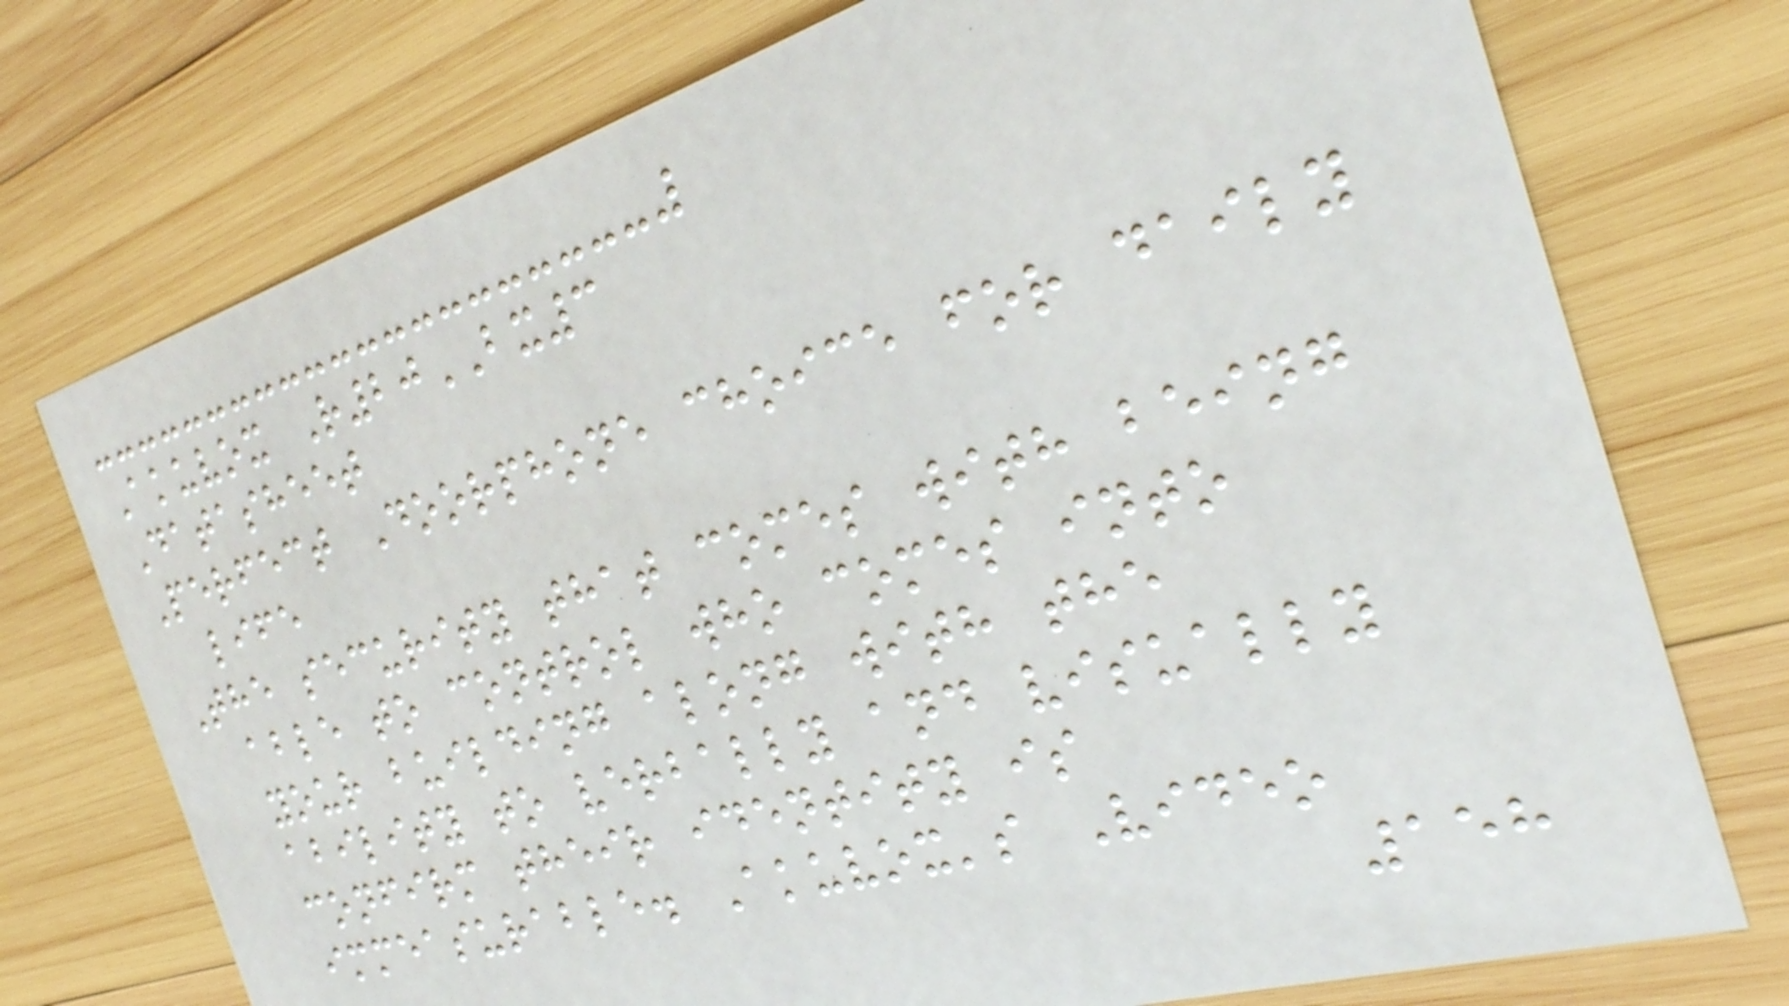Akuvox R20BX3
Datasheet
Perfect Doorphone choice for daily
life
The security that comes with being
able to control who comes into
your building along with the
ability to verbally and visually
confirm their identity is
immeasurable. Akuvox's Video
158
